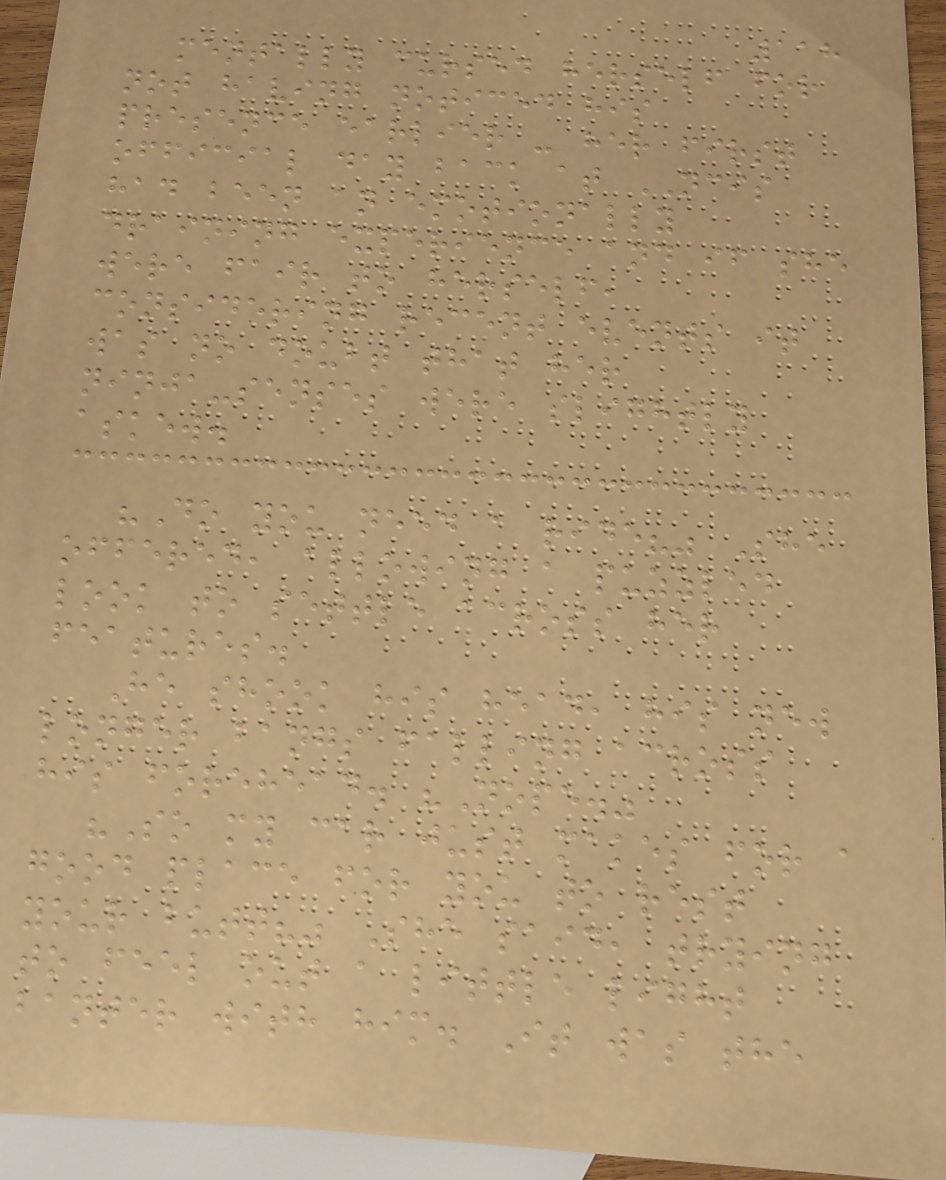118
mentally cursed herself for
not having noticed his
presence earlier - her first
official day back at NCIS
had been an emotionally
draining experience and if she
were fair to herself,
considering recent events it
was no doubt that her
ninja-senses were slightly
askew.
"Do you need a ride?" She
offered, allowing a puzzled
look to settle across her
features.
He shook his head, his new
longer bangs falling across
his forehead. "Nope."
"So my car just makes for a
good place for you to rest
your butt?" She said, trying
to feel out a little light
banter with him. It was the
